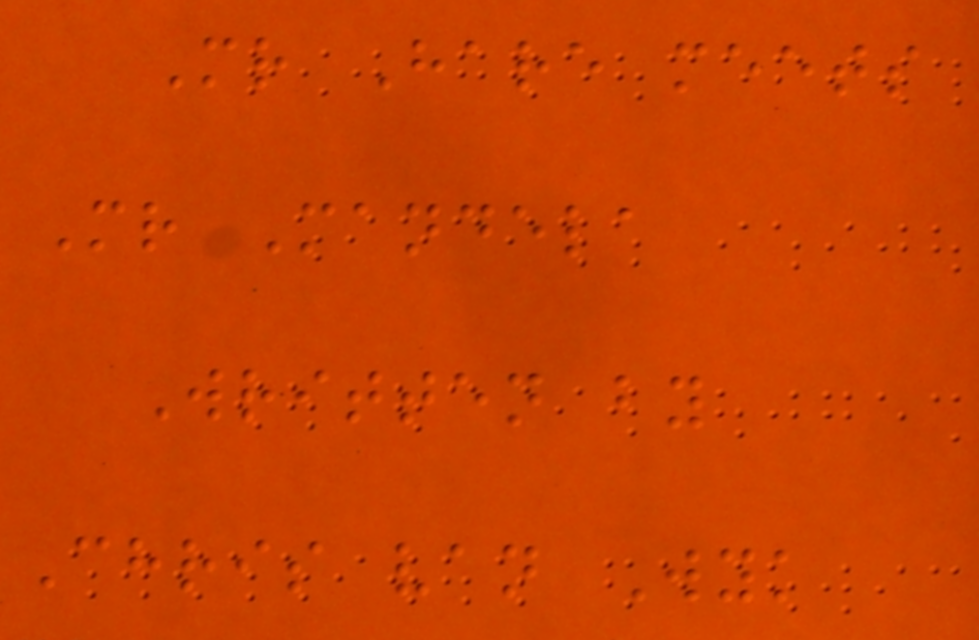Mr Hare meets
Mr Mandela
Written by
Chris van Wyk
